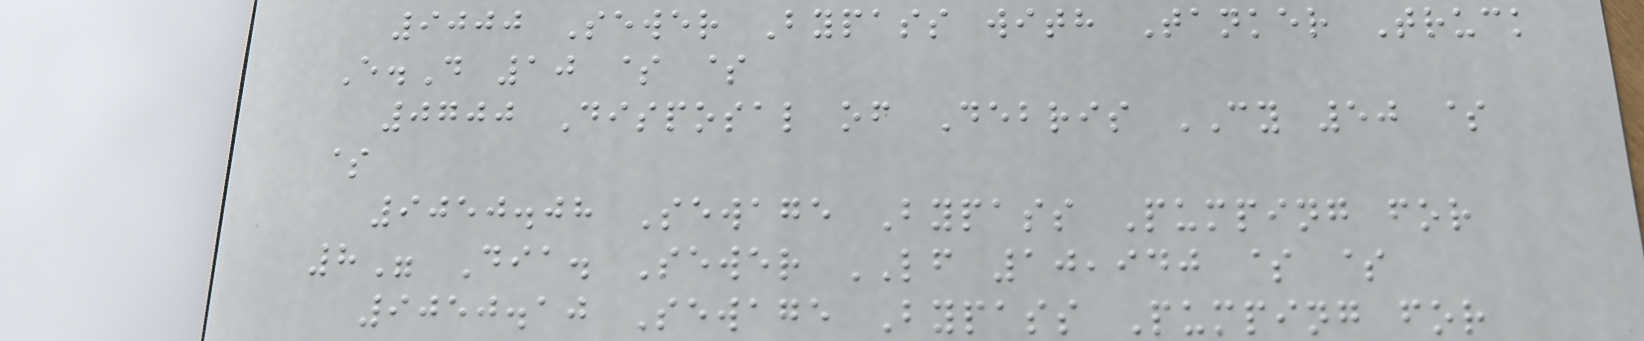9000 Sewer Bypass with Tanker Truck
E.D 10 $ $
0700 Disposal of Debris CY 50 $
$
9050.08 Sewage Bypass Pumping for
8" Dia. Sewer LF 10,940 $ $
9050.10 Sewage Bypass Pumping for
